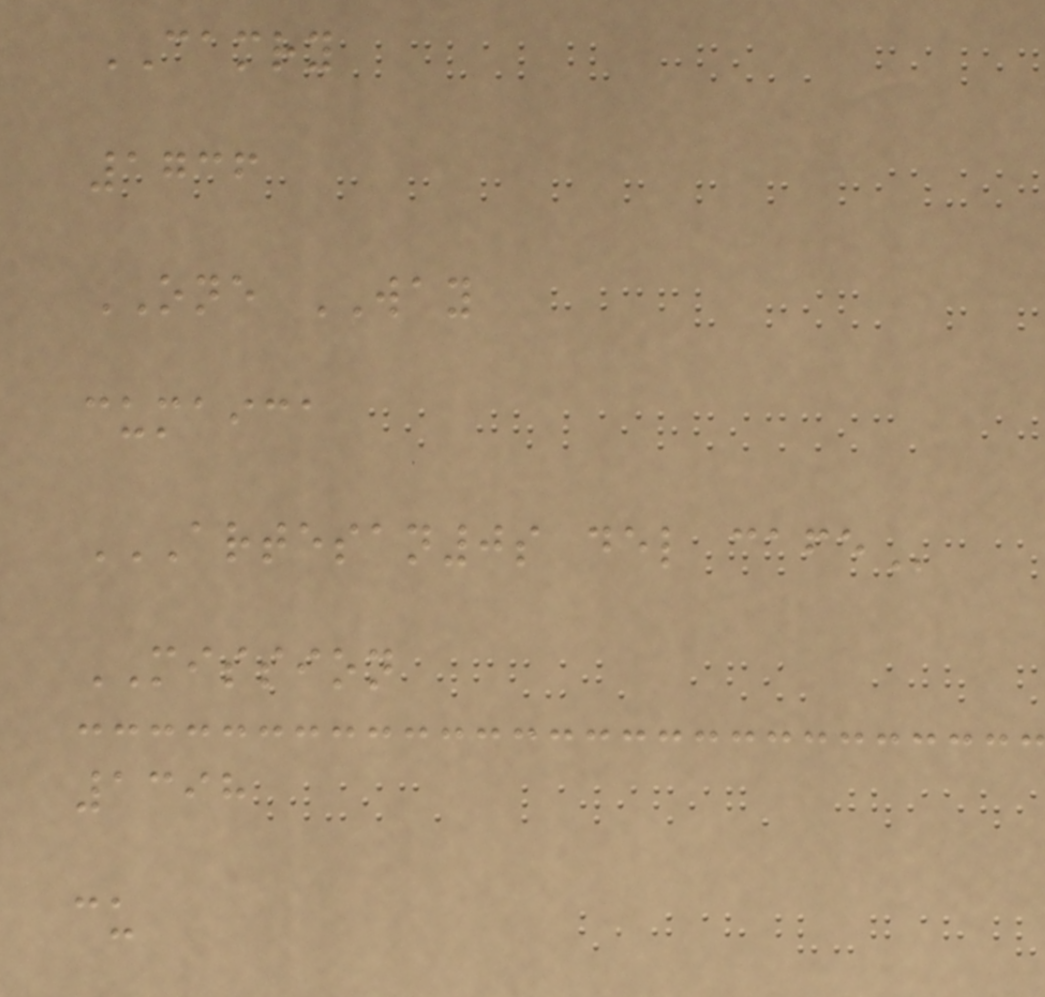CAMRY
1736
ONE WAY
cumaica
ARTESAN0S DEL CAFE
MISSION
1398
cu
